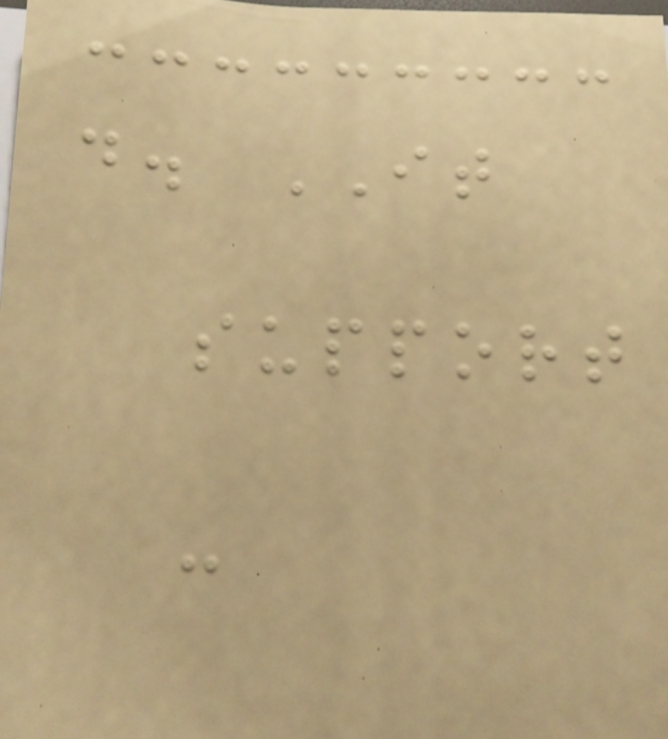d. IT
support
-
